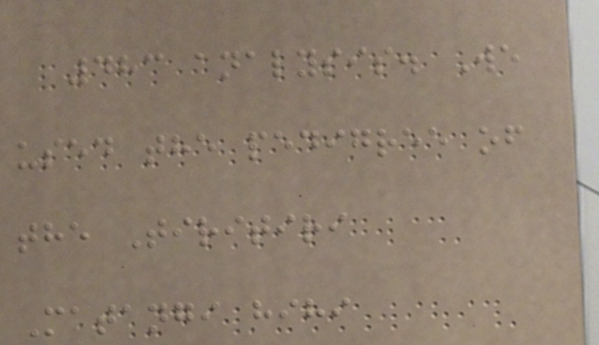483 analysis. We
used the pedigree of
the Tiritiri
Matangi hihi
